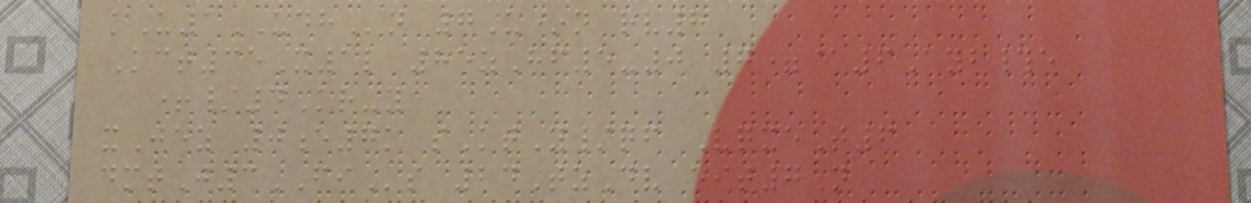kU1UDHn 7U*n rv8
Kct35X1l 85zHf5-0 7=@6Ayb#e
+/4Kr-y
xJez 0e7k sKtY/qf VqxeT6
dmtJ3FIs 24TzDv eit7N
